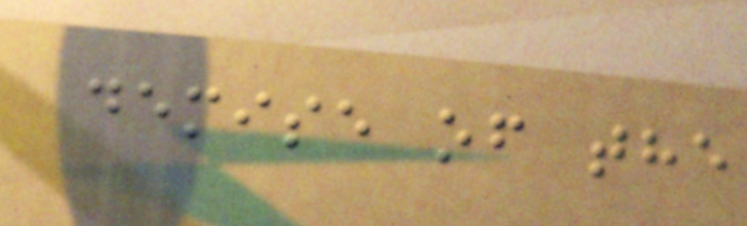demise of the
